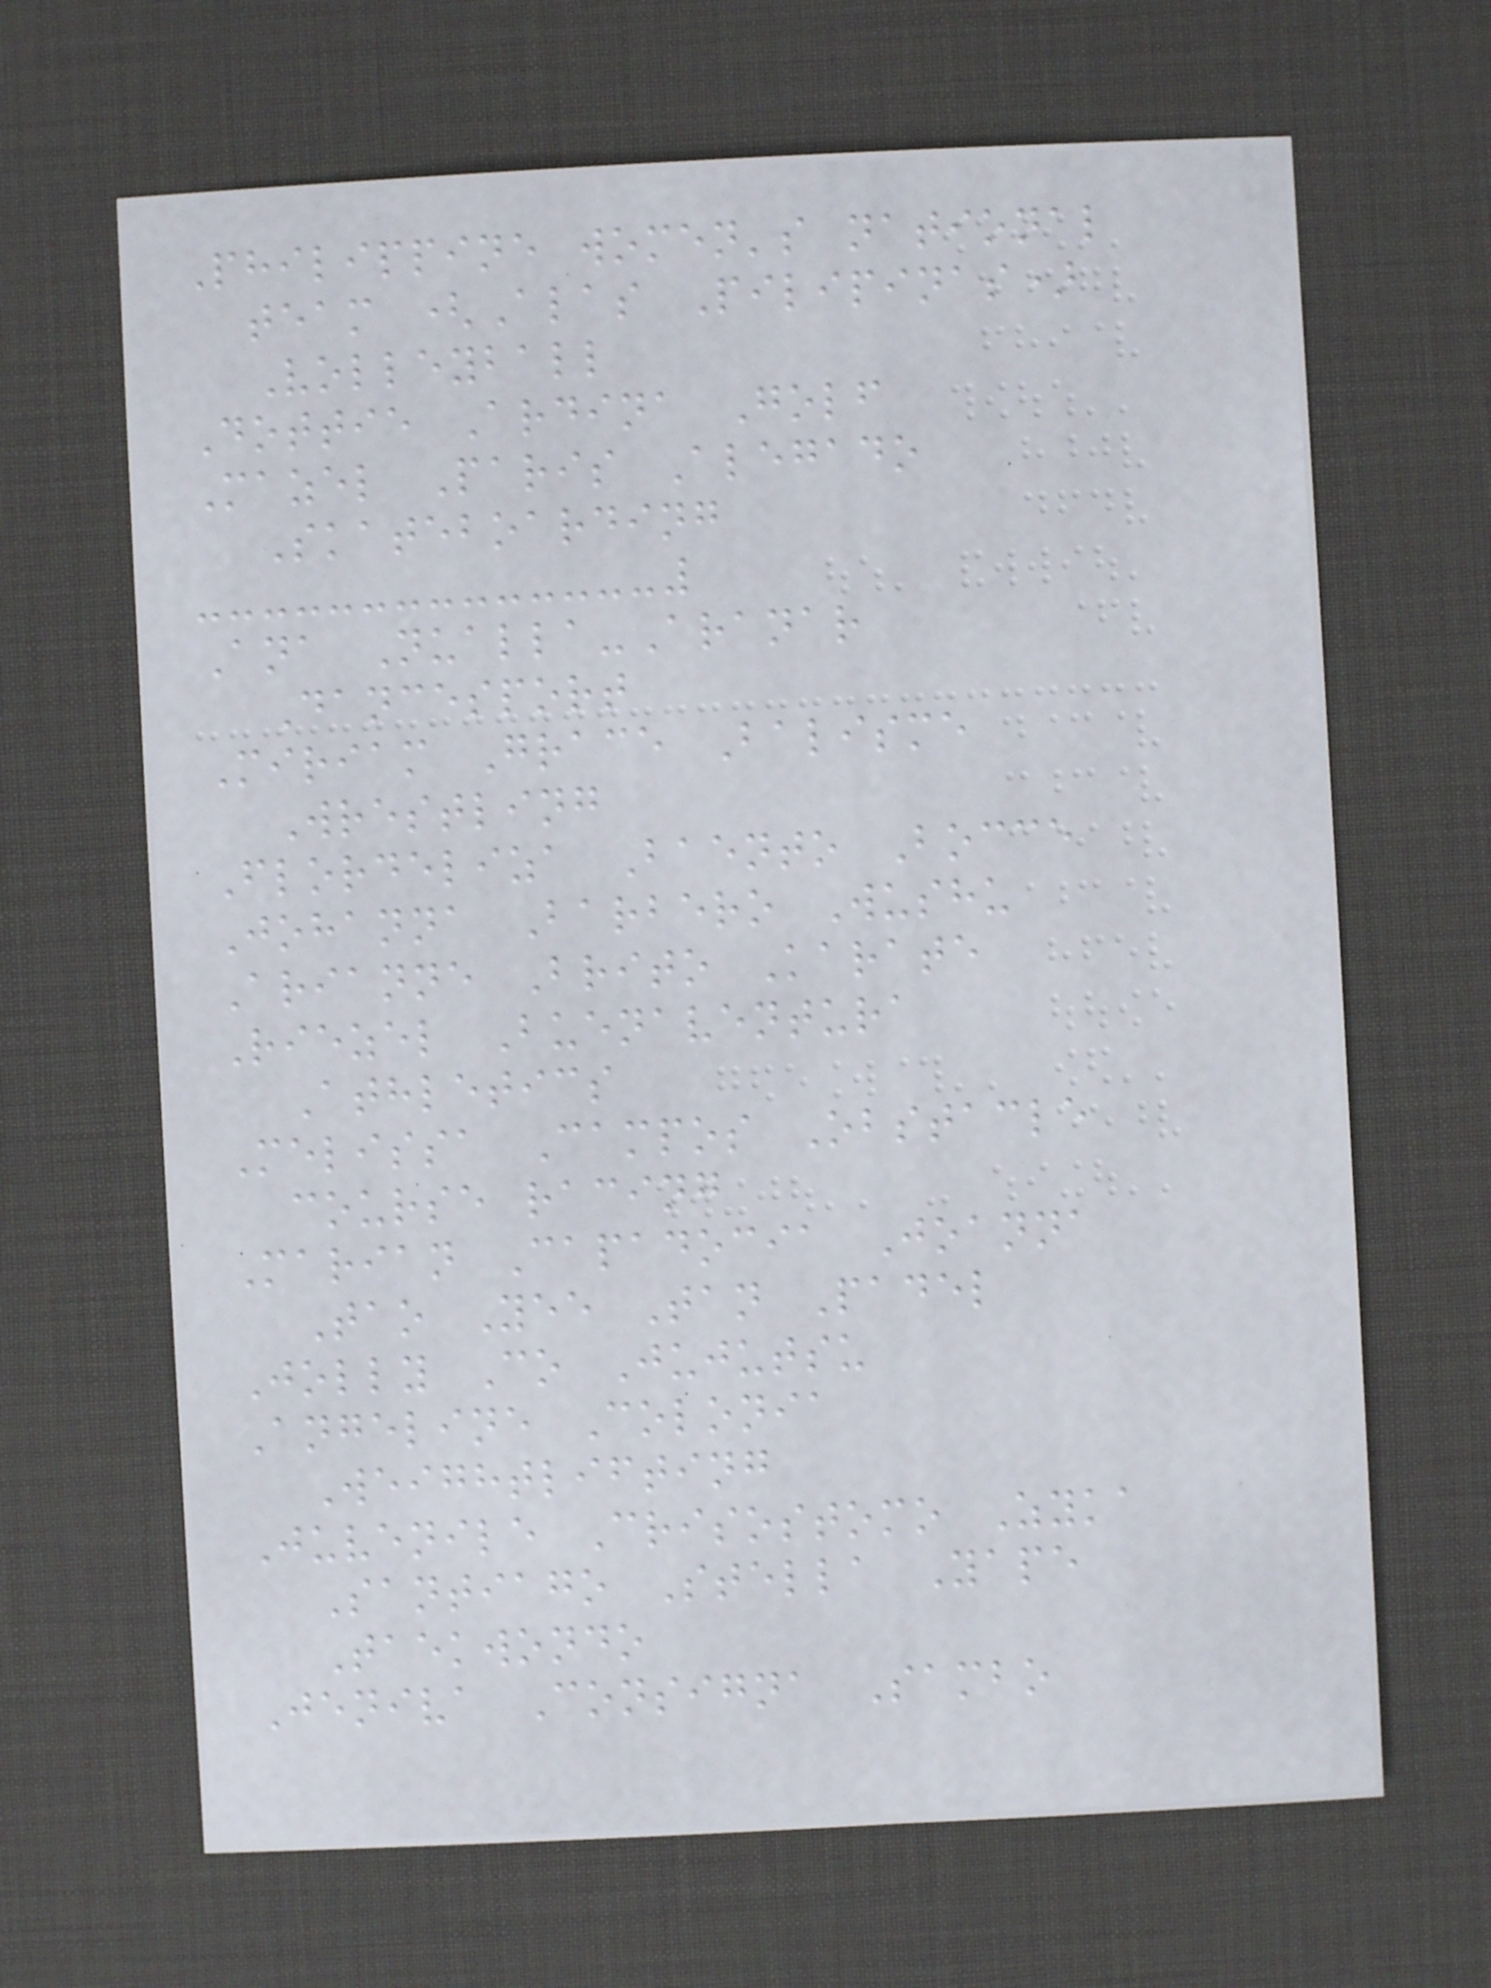Philippine women's national
team (Alas Pilipinas)
Volleyball
Dottie Ardina Golf
Mazel Paris Alegado
Skateboarding
Ana Nualla-Aranar
Dancesport
Miriam Grace Balisme
Wrestling
Flordeliza Baento Bocce
Johanna Barbero Wushu
Arianne Brito Karate
Riezel Buenaventura
Athletics
Melissa Campos Obstacle
course racing
Marian Capadocia Joanna
Tao Yee Tan Padel
Jolly Co Jujutsu
Angeline Colonia
Weightlifting
Juvenile Crisostomo Zyka
Santiago Stella Yape
Taekwondo
Jeniva Consigna Sambo
